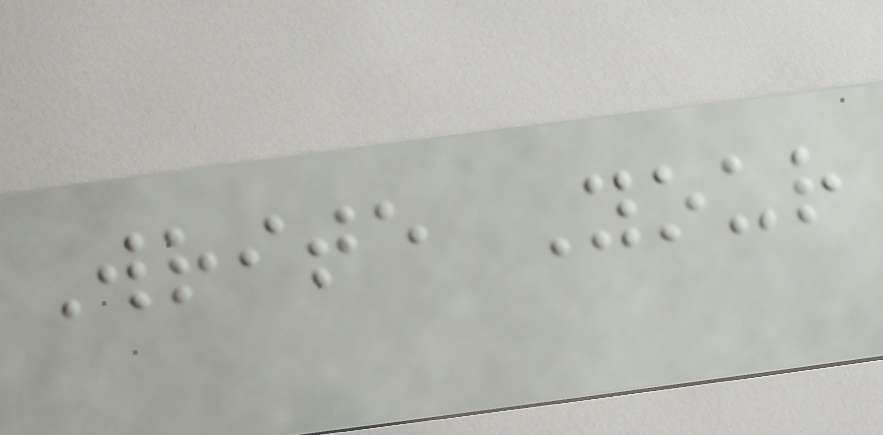Write Your
